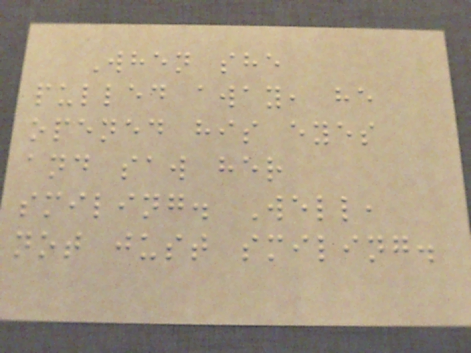When she
pulled away, he
opened his eyes
and saw her
smiling. Well,
not just smiling.
